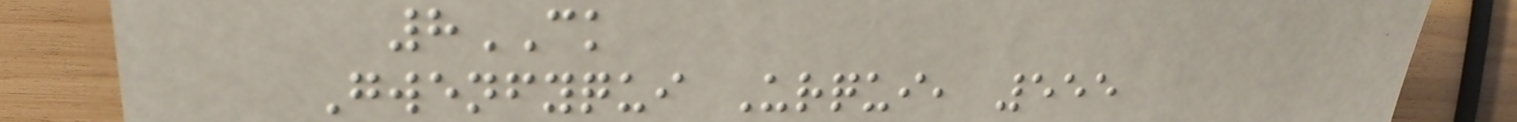8CK
Gwenfyqui Urqui, 555
